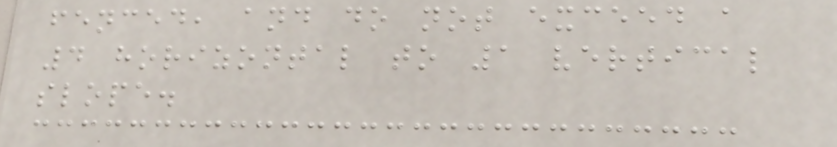fenced, and do not exceed a
4 horizontal to 1 vertical
slope.
